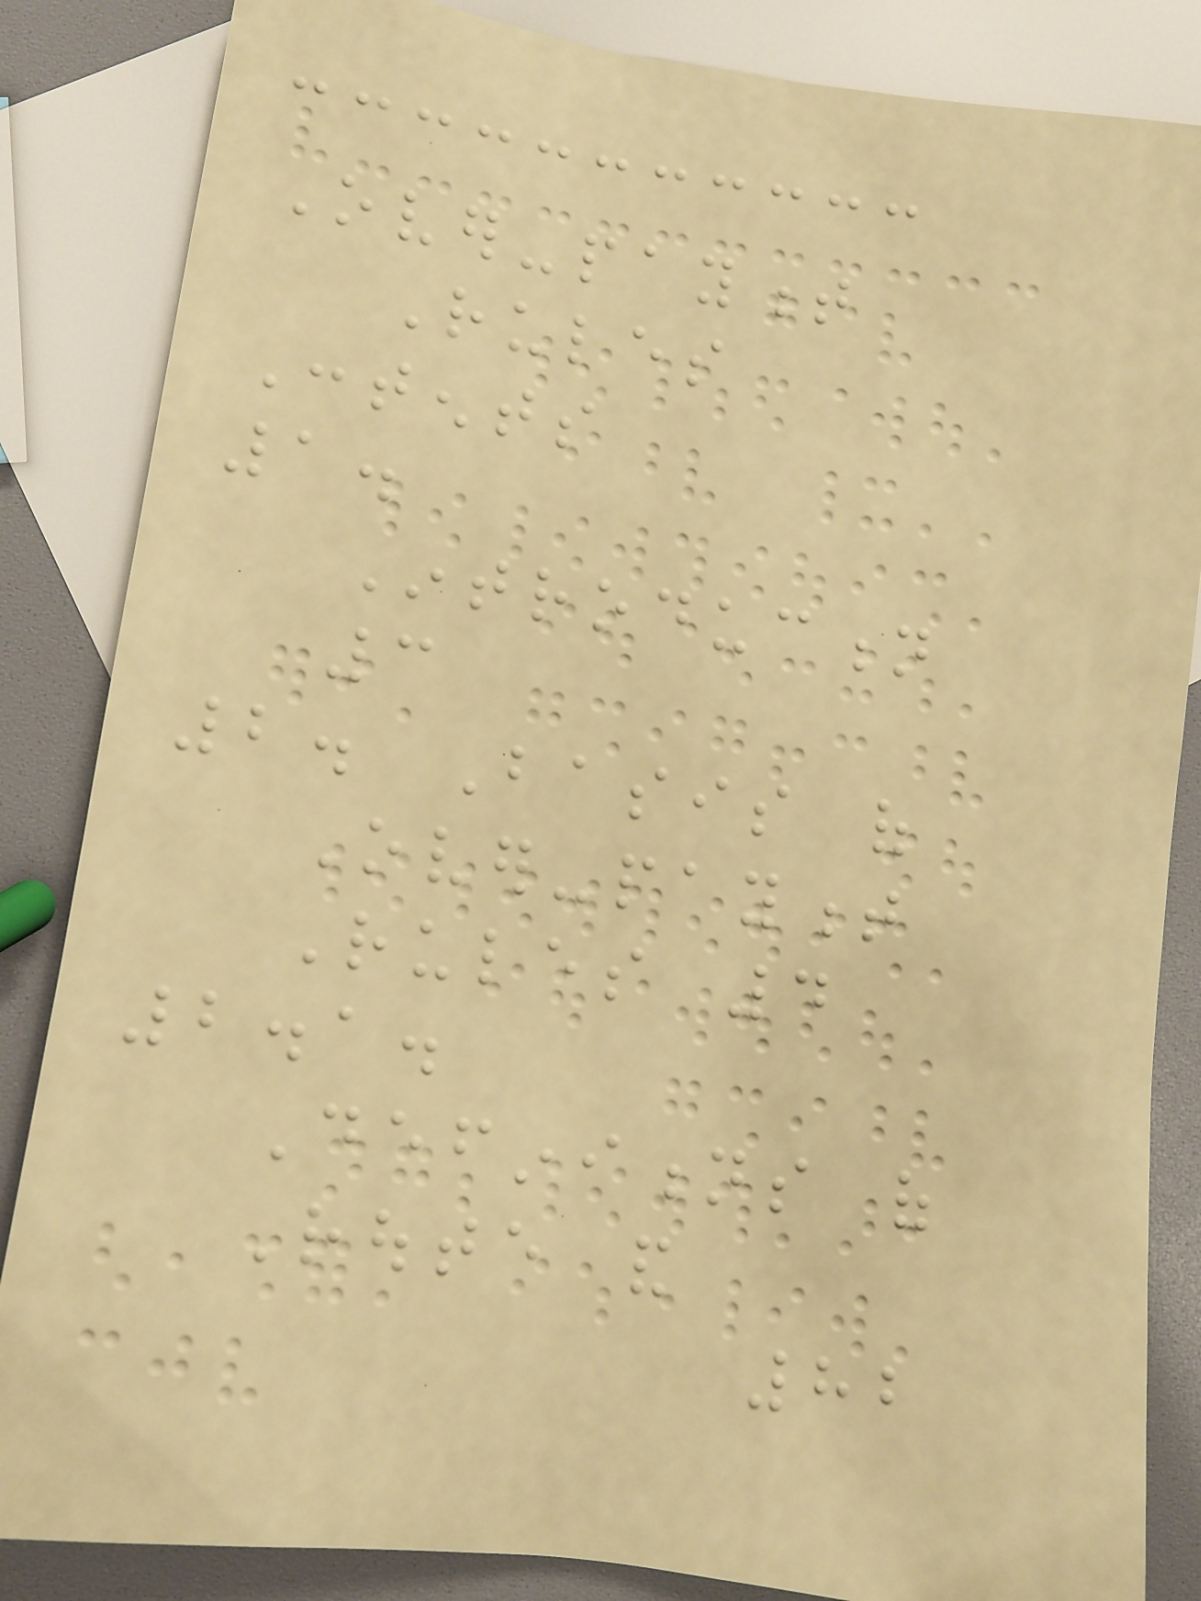Over-payment
Rules
Contents
1.
Introduction
3
2. Basis of
Over-payment
Rules 4
2.1.
Definitions of
Route and
82
